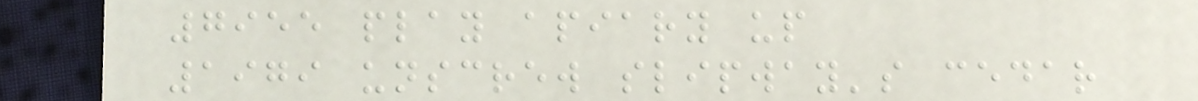7955 play apiary up
1979 unscrew slipway's cedar
